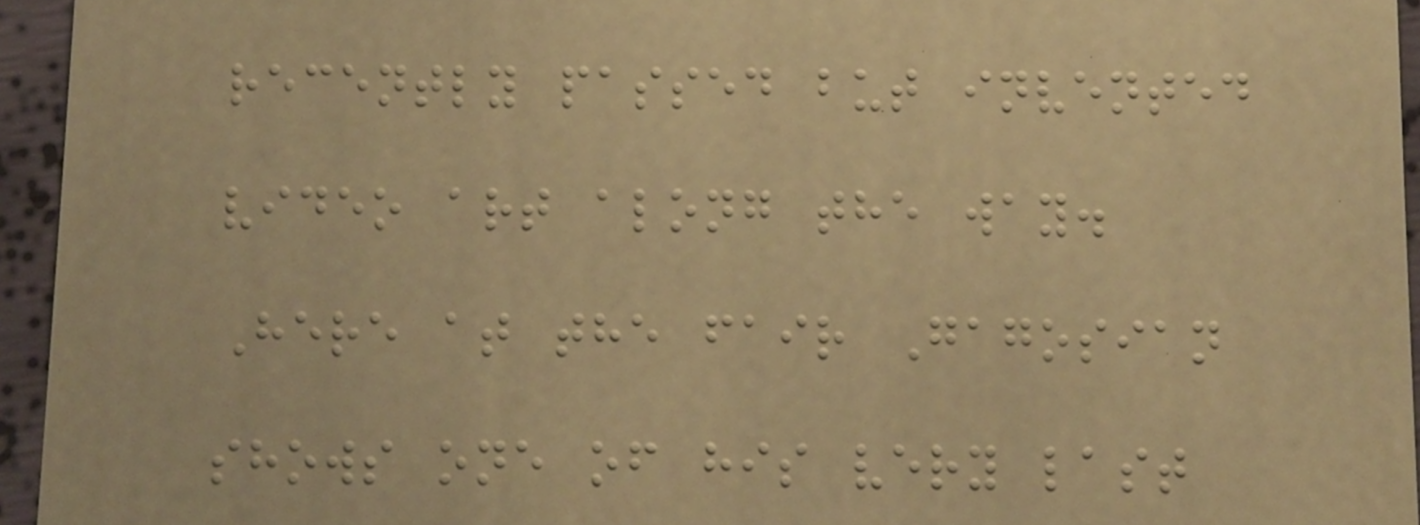recently passed but invented
video art along the way.
Here at the fair Gagosian
shows one of his very last
